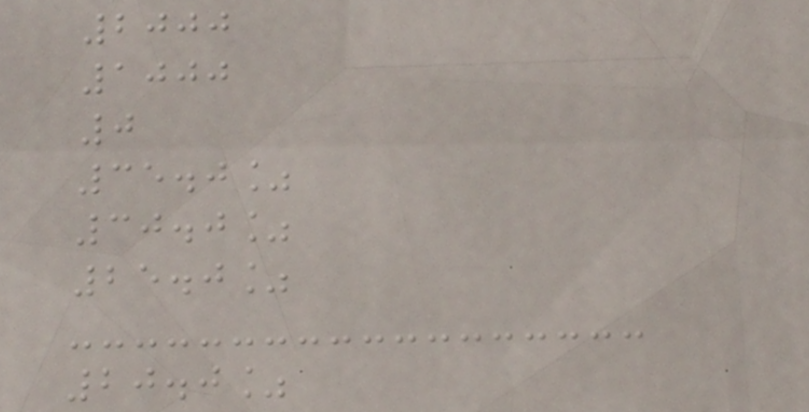2000
1000
0
35.0%
30.0%
25.0%
20.0%
